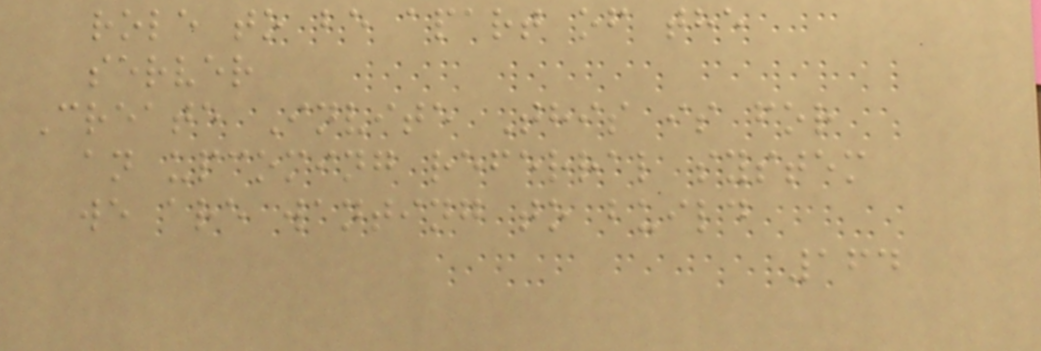role to be apart of the
server
Create Invite This is for
an upcoming referral system
we are wanting to build
164
